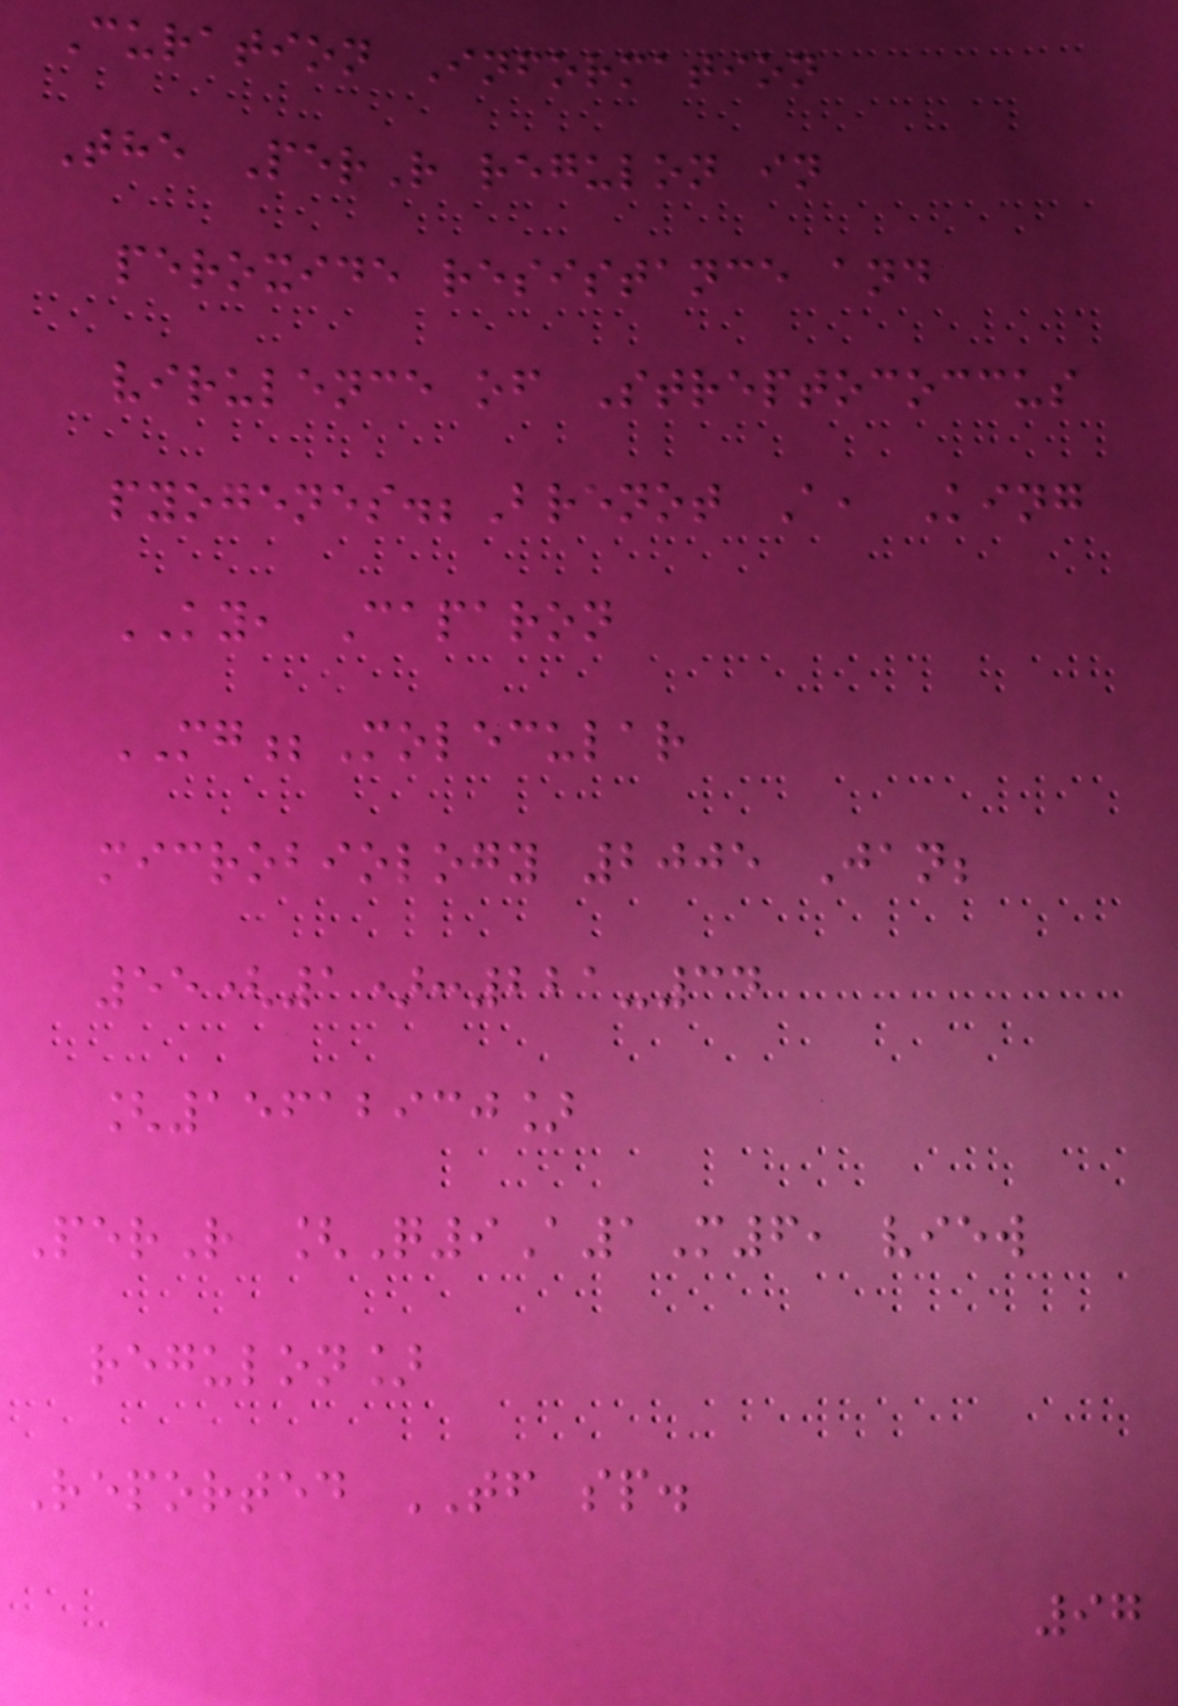Curation Information
The PerR regulon in
peroxide resistance and
virulence of Streptococcus
pyogenes.;Brenot A, King
KY, Caparon
MG;Molecular
microbiology 2005 Jan;
55(1):221-34
[15612930]
PerR [Q9A1M6, view
regulon]
Reported TF sp.
97
